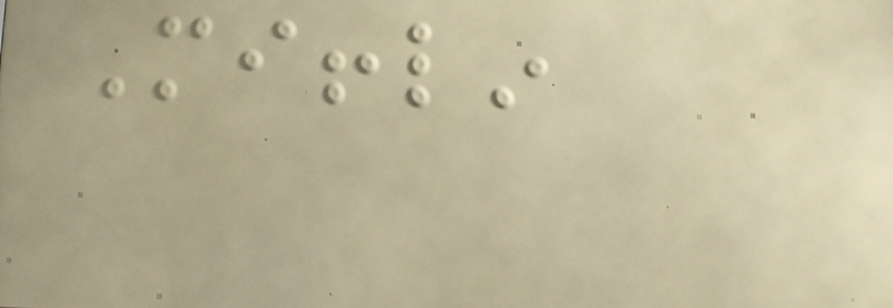Mifflin
